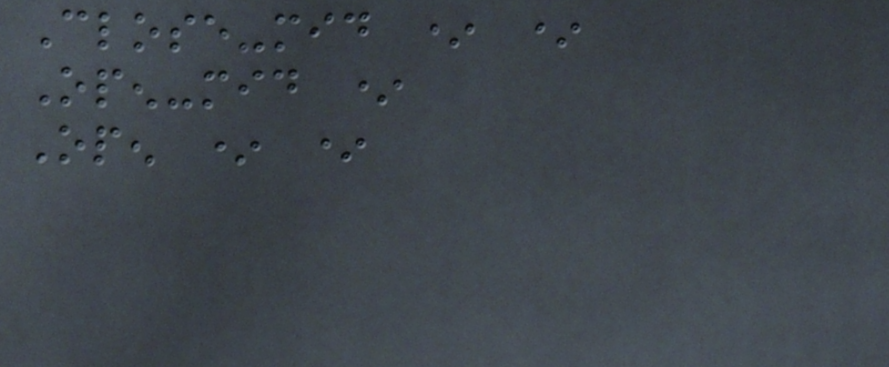Close-mid * *
Open-mid *
Open * *
